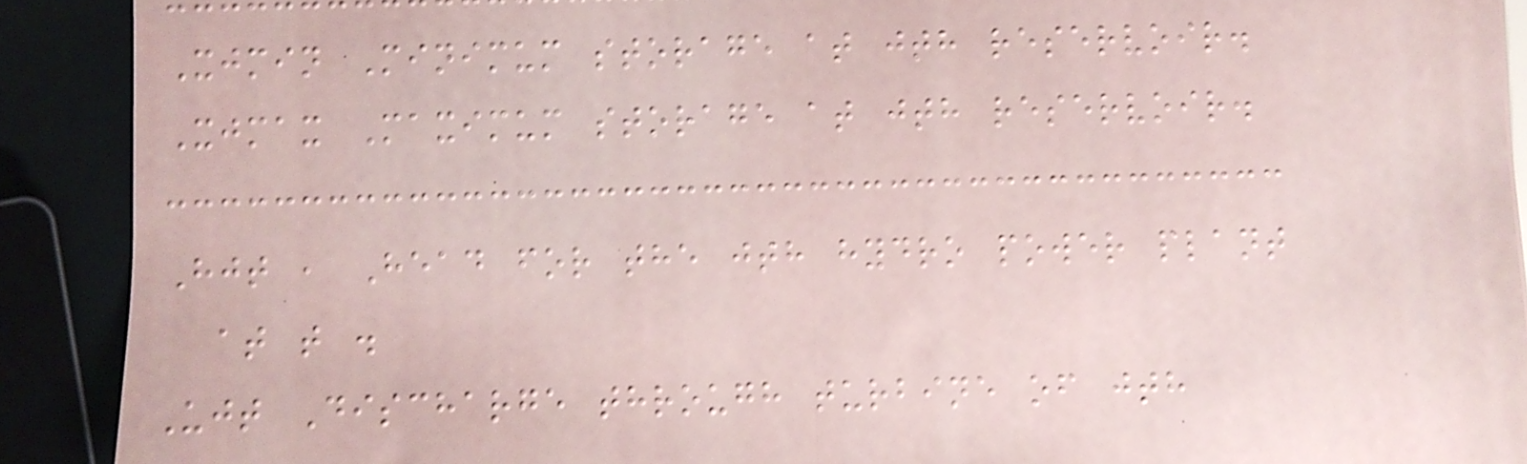Xjmin Minimum storage at jth reservoir.
Xjmax Maximum storage at jth reservoir.
Hjt , Head for the jth hydro power plant
at t .
Ujt Discharge through turbine of jth
